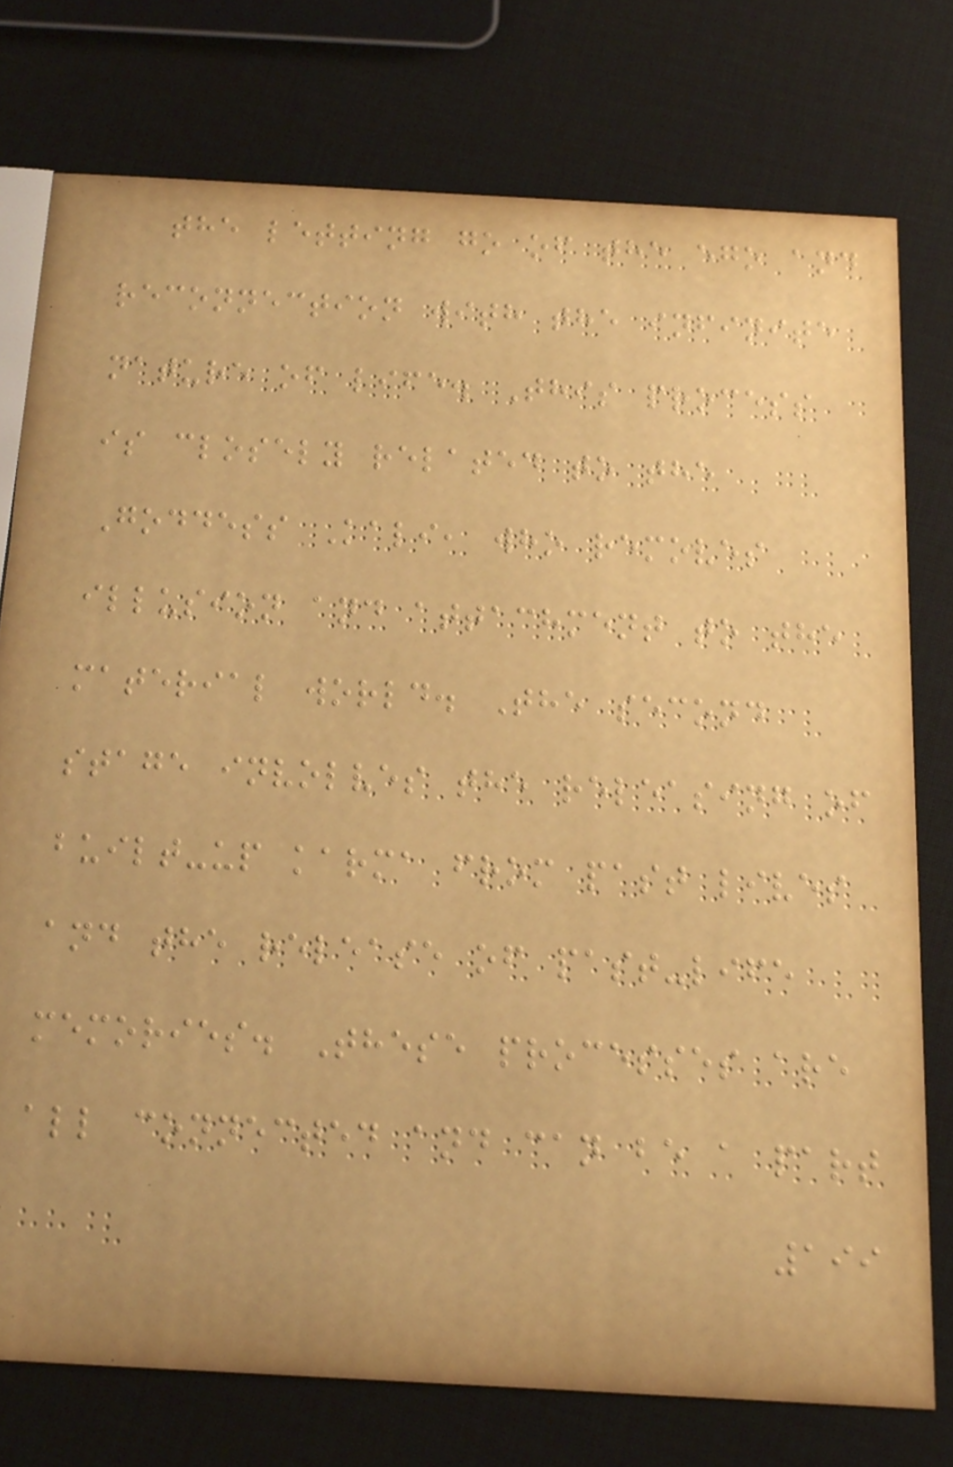the letting go of the ego and
reconnection with the infinite
nature of life. This process
is closely related to the
Goddess Kali, who removes
illusion and attachment to the
material world. The second
stage involves the releasing of
built-up karma from past lives
and the release of past-life
memories. These processes are
all connected and can be a part
199
